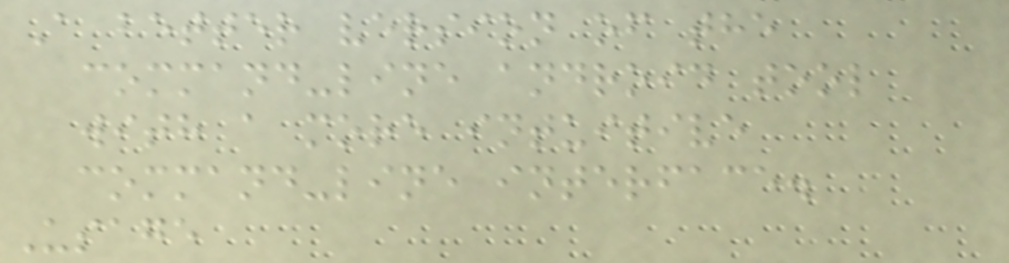A better version of the
command-line android tool
with a more intuitive
command-line interface.
Usage
